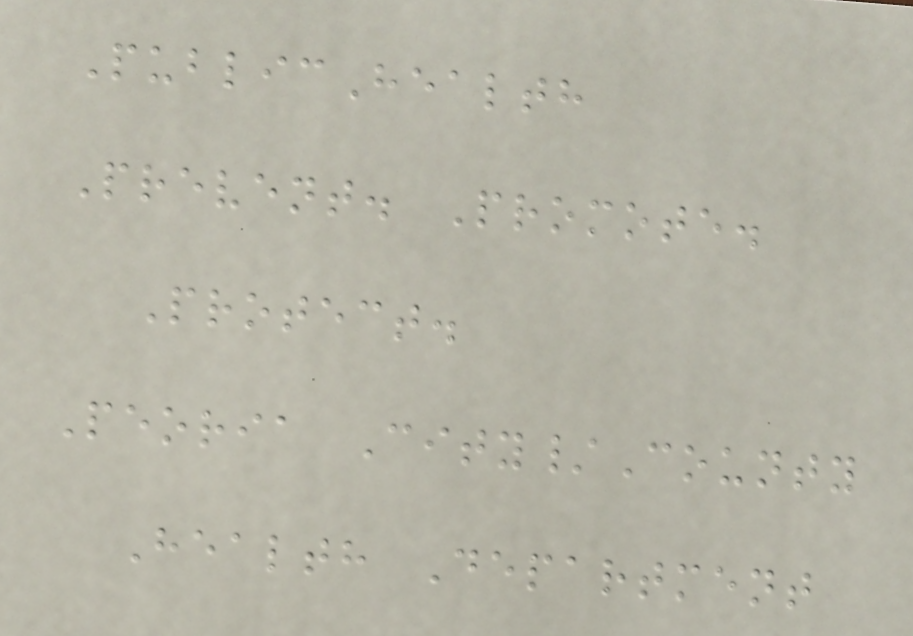PublicHealth
Prevent. Promote.
Protect.
Peoria City/County
Health Department
